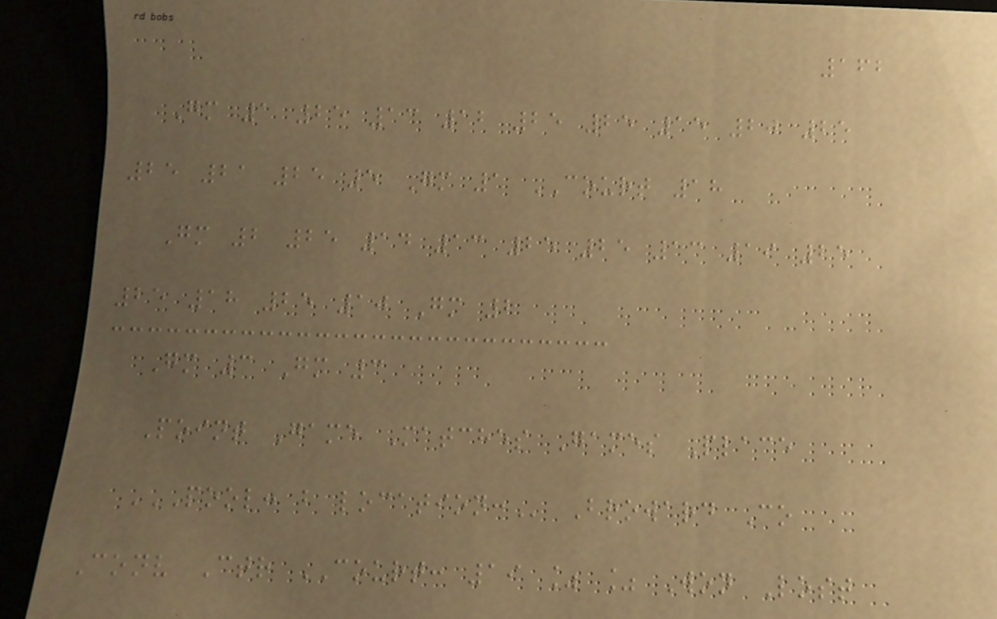162
Gm 1 25 13 12 25 25 15 20 25
25 21 25 5 Gm 1 COURT 18
Gm 2 25 14 13 25 25 13 19 25
25 18 25 10 Gm 2
Gm 3 Gm 3
Point Game Matches Games Place
POOL: B LOCATION: Broward Co
Conv Ctr COURT: 19 % % Won Lost
